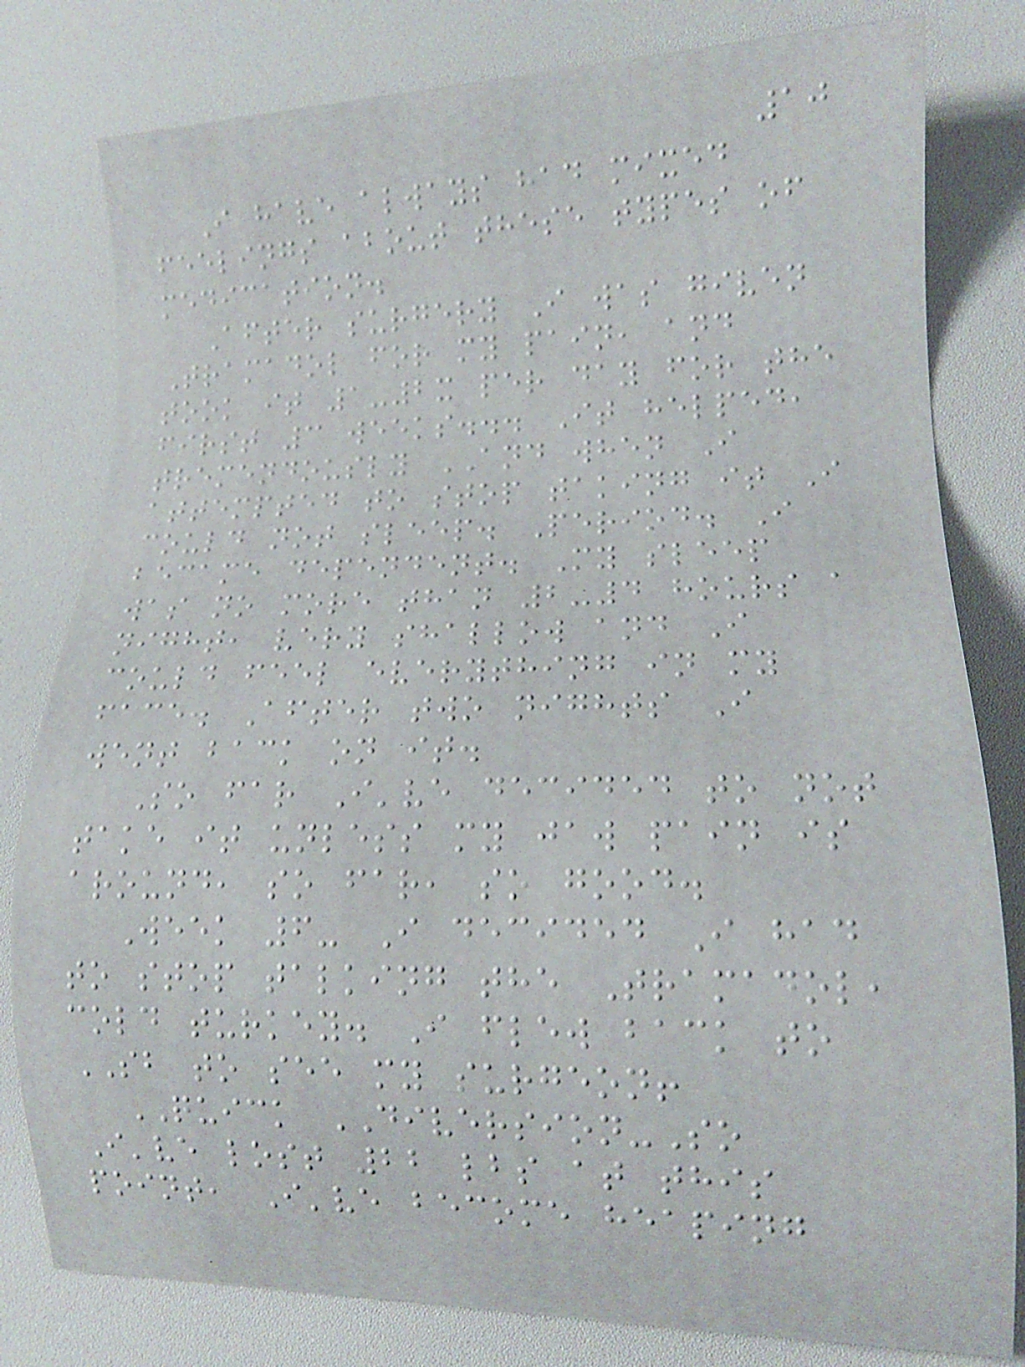10
I have always had mixed
feelings about these types of
medication.
After surgery I was given
Tramadol for my pain, and
took it 1-2x per day for the
first 3 weeks... It helped,
tremendously AND when I
attempted to stop taking it I
could not sleep. Period. I
became dependent. My sleep
was no more than 2-4 hours a
night, very shallow and I
could feel everything in my
face. After two nights I
went back on it.
So far I've decided to not
take it unless my jaw pain is
around, so far, so good.
Week 6- I decided I had
to stop talking the Tramadol,
cold turkey. I flew back to
SB to see my surgeon!
QUICK DIVERSION-So
I've lost 22 lbs at this
point, I've become heaping
